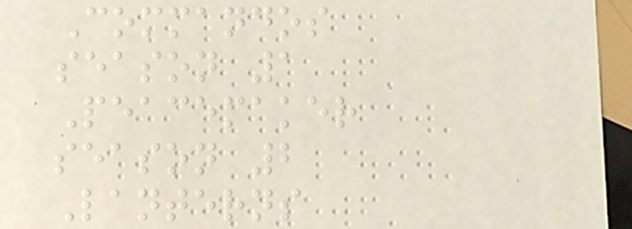Commandos
season 1
Peacemaker
season 2
Lanterns
